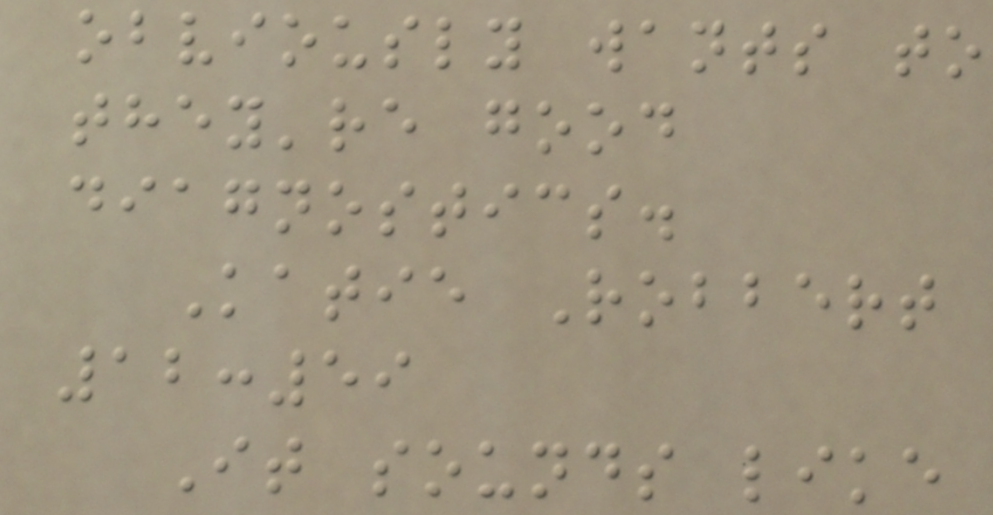obviously wants to
they're good
diagnostics.
Katie Robbert
12:59
It sounds like
